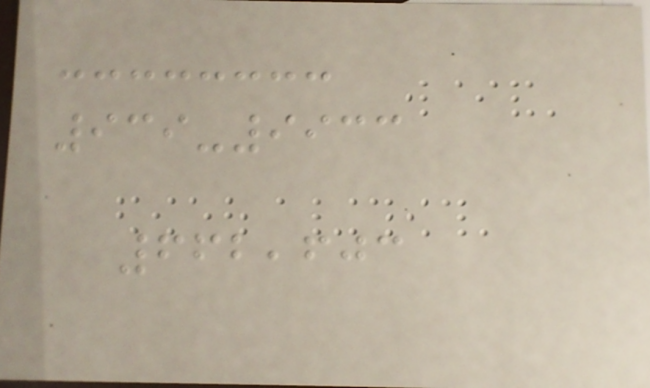939-9933
662,603
